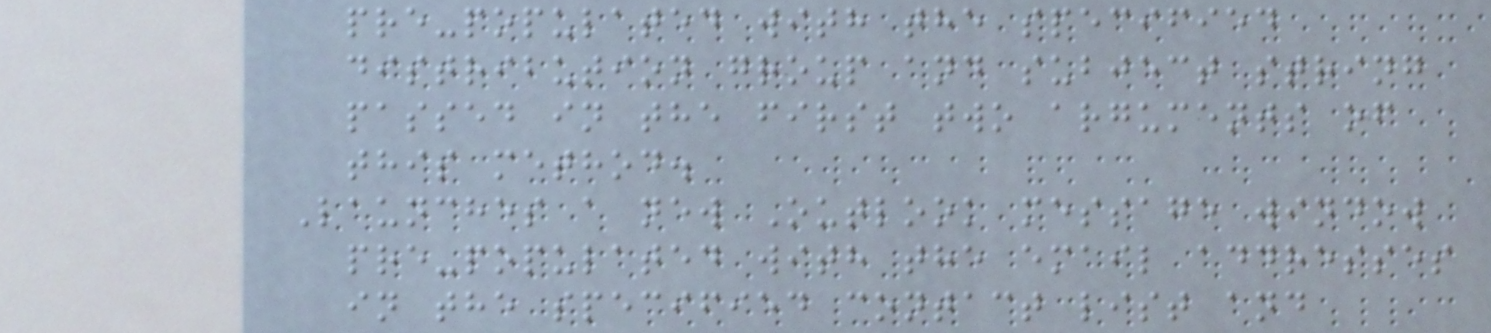pre-populated with the specified
distribution group and subject string
passed in the first two arguments of
this method.
Launches a new Outlook message window
pre-populated with the email addresses
in the specified contact list and
